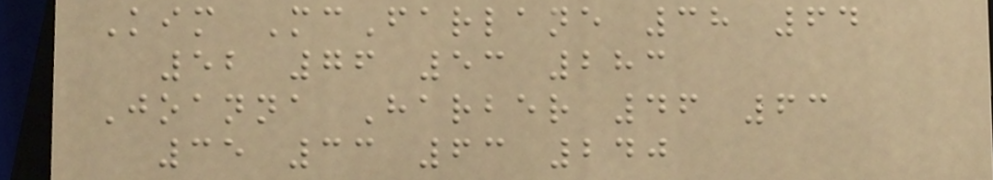Kim McFarlane 38 64
52 76 53 283
Joanna Harber 46 63
35 33 63 240
